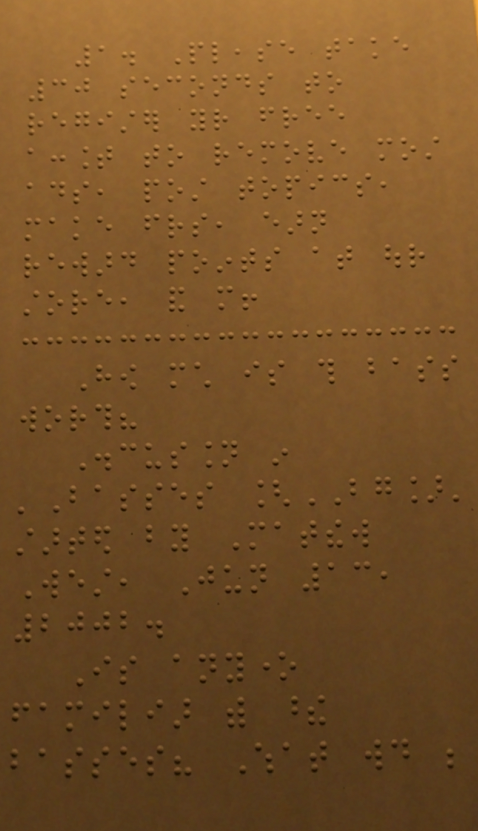1. Please take
30 seconds to
register your free
account to remove most
ads, post topics,
make friends, earn
reward points at our
store, and more!
How much is this bass
worth?
Discussion in
'Basses [BG]'
started by Matthew
West, Jun 13,
2002.
Is anyone
familiar with these
basses? What would be
